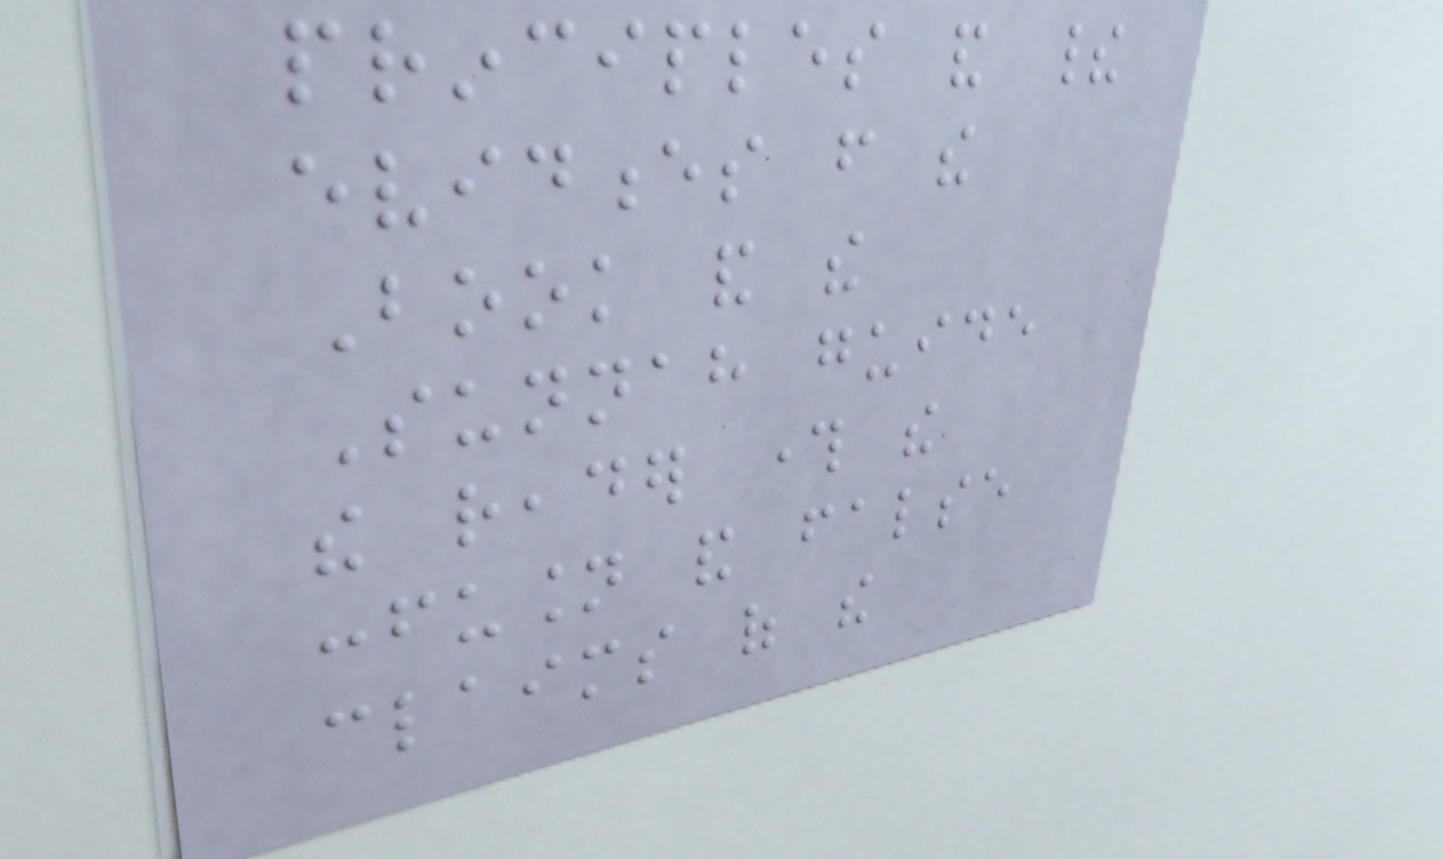principles and their
evidences from the
Book and the
Sunnah guide
the reader through the
confusion and false
claims of the
